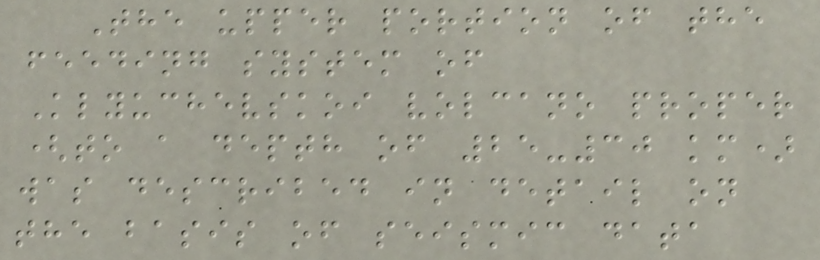The upper portion of the
feeding system of
Klyuchevskoi volcano proper
(to a depth of 25-30 km)
was described in detail on
the basis of seismic data
